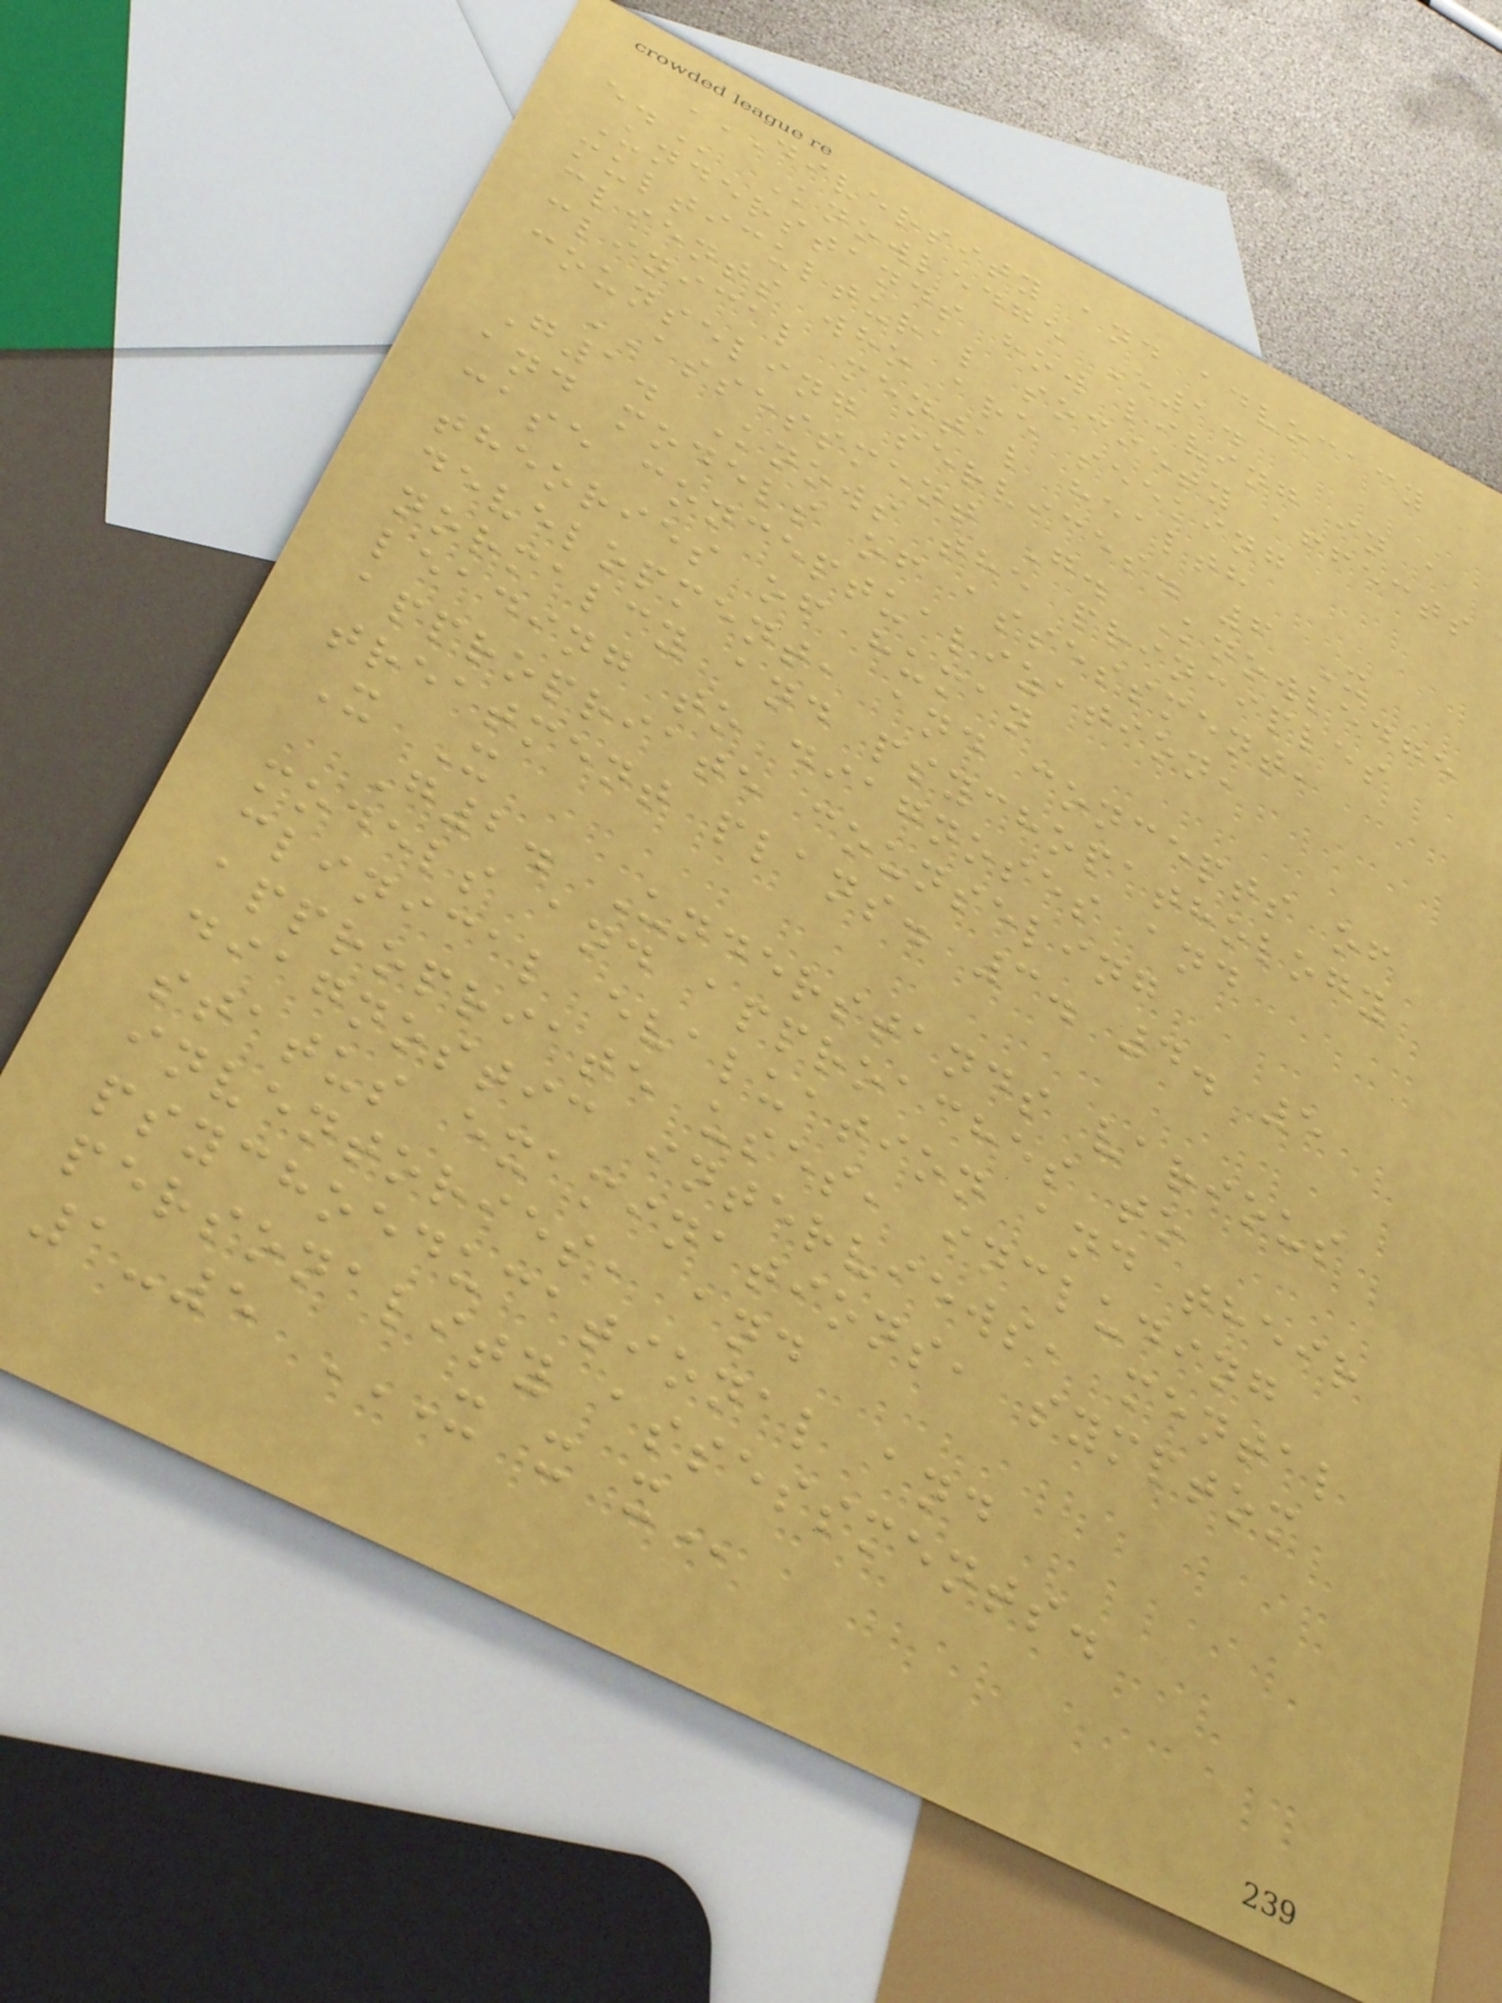DIVERSITY AND ADVOCACY
E. Knowledge E1.
Understands how living in a
multicultural society affects
clients who are seeking
clinical mental health
counseling services. 6 X
ASSESSMENT G. Knowledge
G1. Knows the principles
and models of assessment,
case conceptualization,
theories of human
development, and concepts of
normalcy and psychopathology
leading to diagnoses and
appropriate counseling
treatment plans. 3. 4. 5
X X
G2. Understands various
models and approaches to
clinical evaluation and their
appropriate uses, including
diagnostic interviews, mental
status examinations, symptom
inventories, and
psychoeducational and
personality assessments.
1-5 X X X
